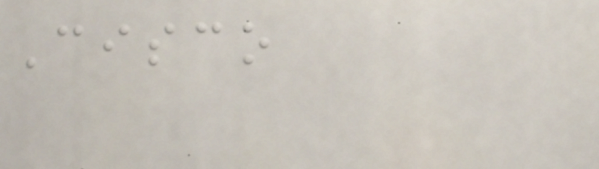Cisco
